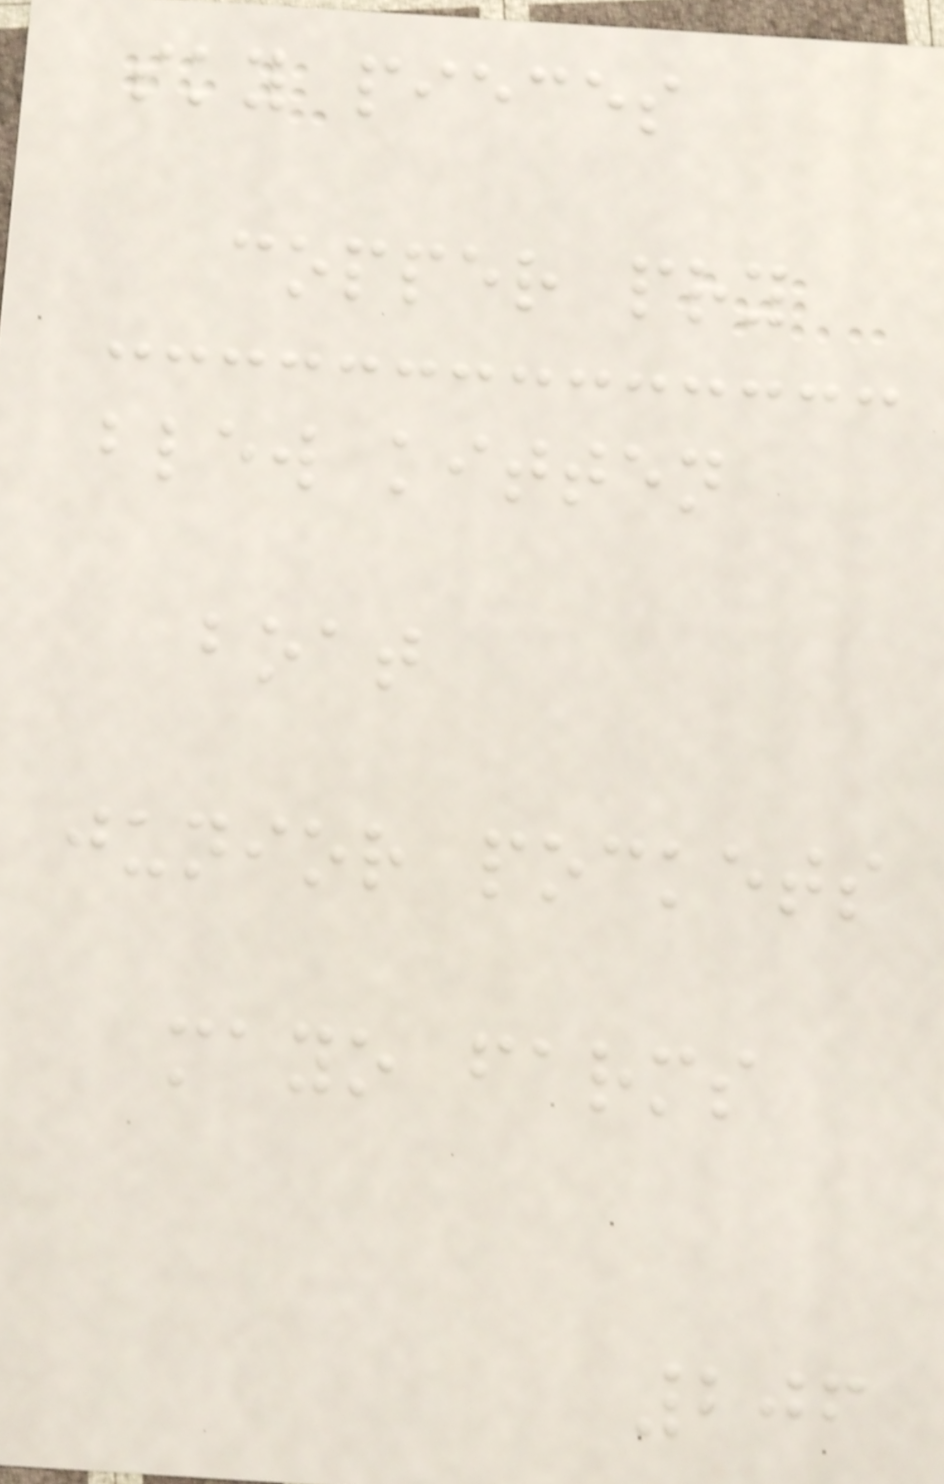sky pieces
copper pry
blew kitten
boat
junior pockets
mayo farms
206
